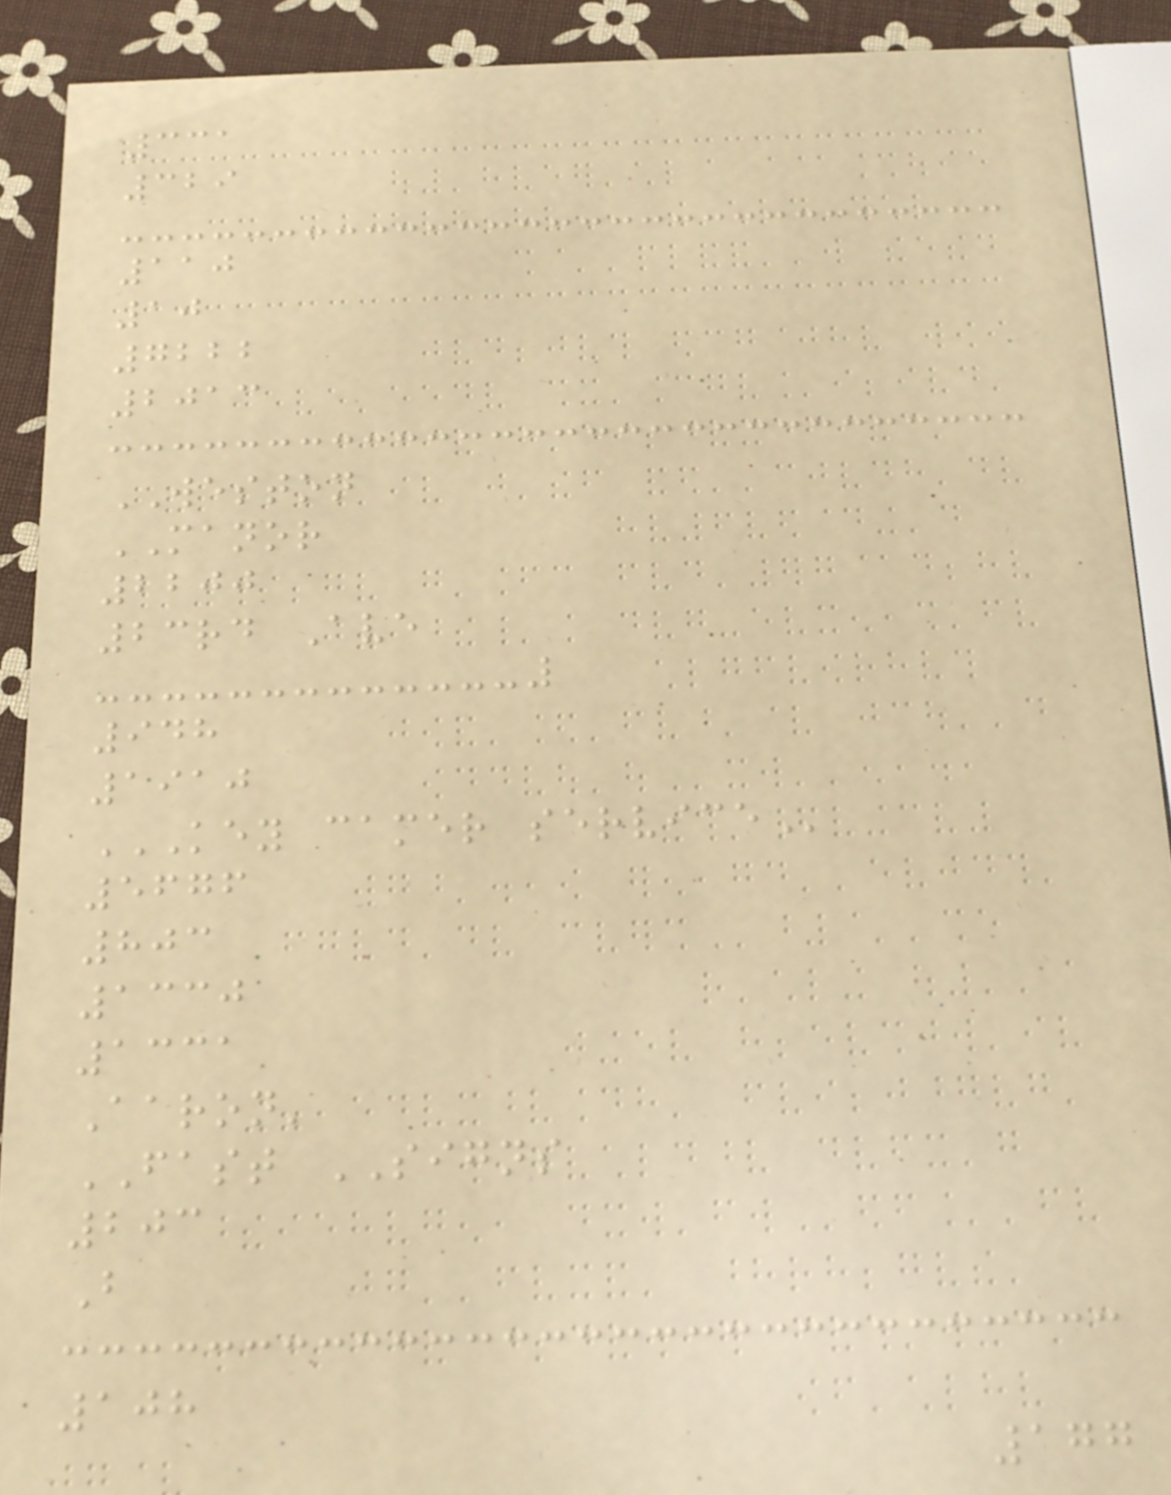331
329
110
10
7222
2013
WESTON
MANOR
2200
23rd Ave
948
1910
KEY CAMER SERVICE
5676
803
1330
1331
Aaron'
FAST SIGNS
203
B
108
177
